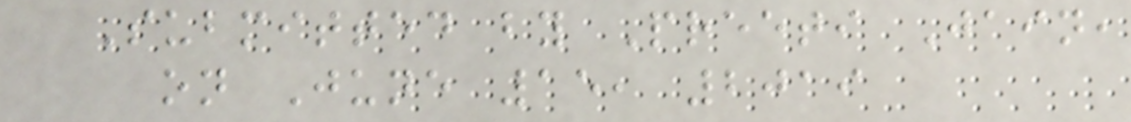Submitted by Preeti Jain,
on June 15, 2019
